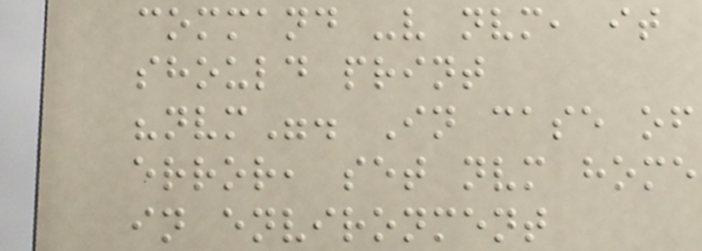command -v nvm, it
should print
"nvm". In case of
error, set nvm home
in environment
